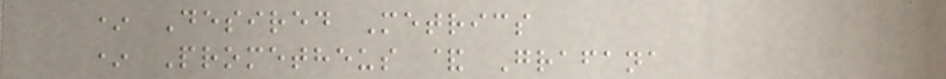* Desired Metrics
* Prometheus & Grafana
